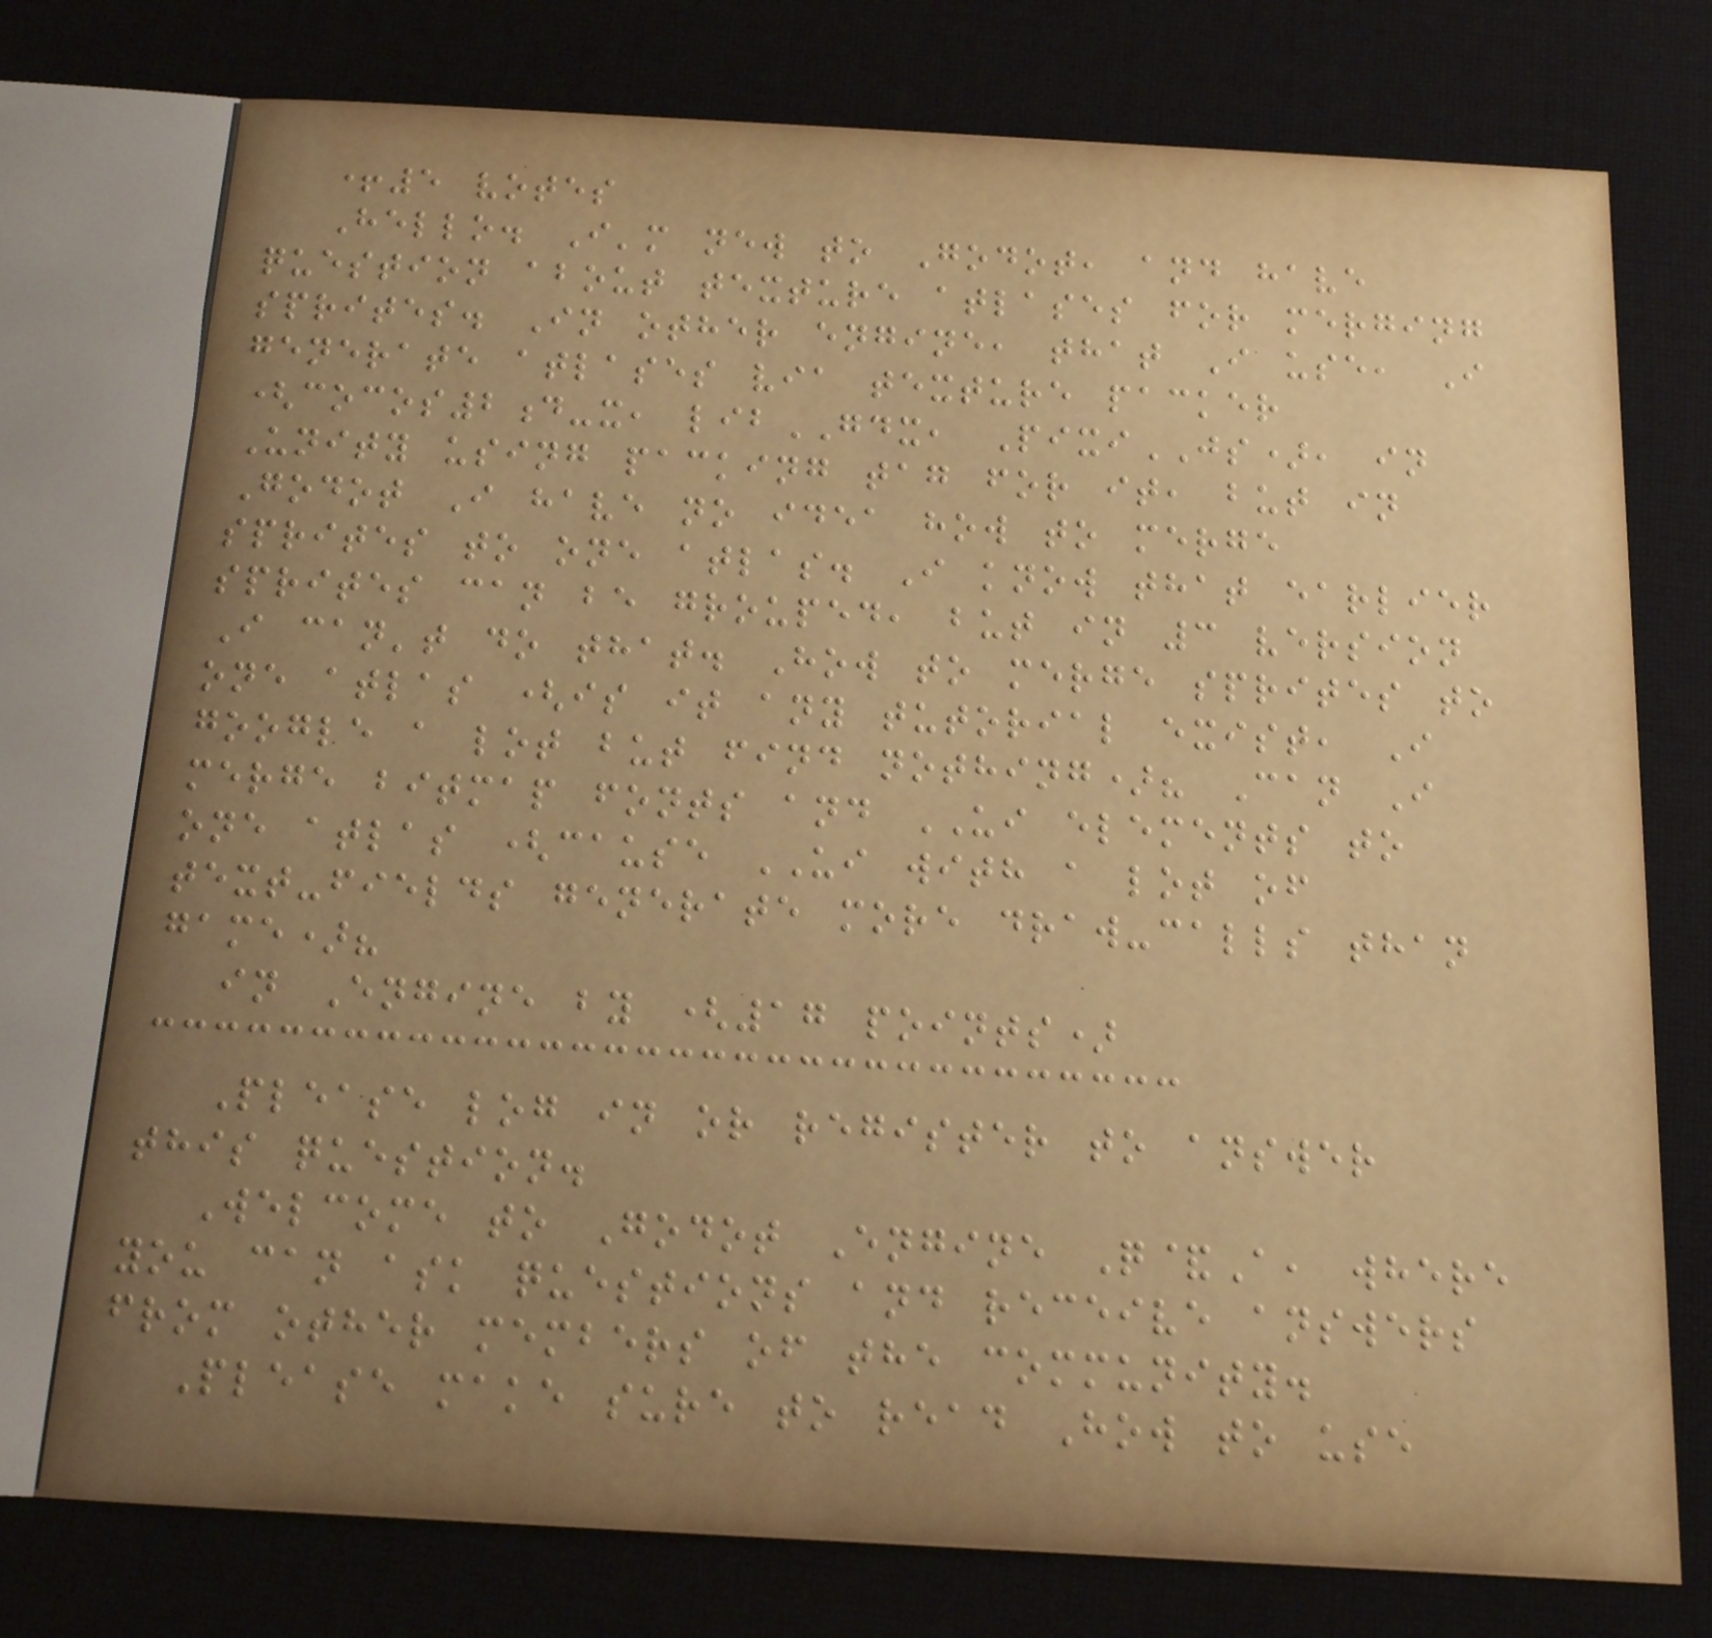+5 votes
Hello. I'm new to Godot, and have
question about texture atlases for merging
sprites. In other engine, that I use, I
generate atlases via texture packer
(cocos2d-x, libGDX, PixiJS), in
Unity using packing tag for it, but in
Godot I have no idea how to merge
sprites to one atlas. I know that earlier
sprites can be grouped, but in 3 version
I can't do that. How to merge sprites to
one atlas (is it any tutorial exist, I
google a lot but find nothing)? Can I
merge bitmap fonts and UI elements to
one atlas (cause UI with a lot of
text-fields generate more draw-calls than
game)?
in Engine by (17 points)
Please log in or register to answer
this question.
Welcome to Godot Engine Q&A, where
you can ask questions and receive answers
from other members of the community.
Please make sure to read How to use
